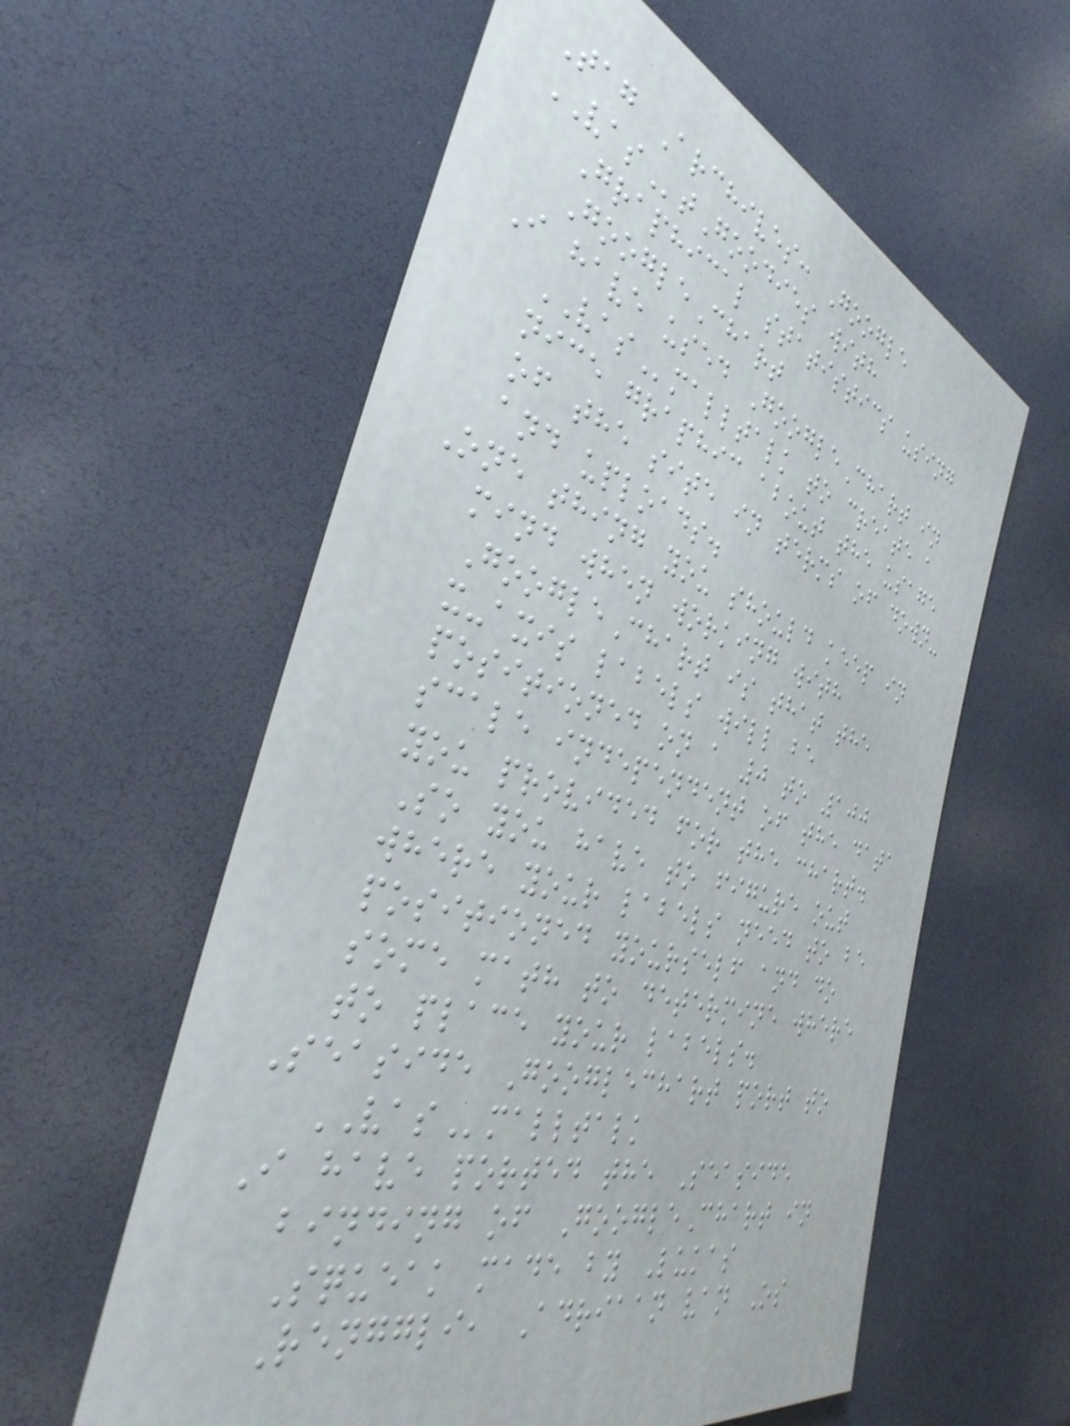Tag Archives: Google
VAStGoodies with
Graphical statistics using
GoogleChart
I have used GoogleChart in
VASmalltalk to create a
nice graphic about the usage
of the site in terms of down-
and uploads.
One thing you should keep in
mind when working with
GoogleChart is that the
x-axis labels will be
positioned on a 0 to 100
scale independent of the data
you provided for the chart.
So you have to figure out
where your labels need to be
positioned yourself and do
some math to determine where
to place your labels.
Seaside Googlechart port to
VASmalltalk
I have ported the Seaside
binding of GoogleChart in
Squeak made by Lukas
Renggli, Adriaan van Os
